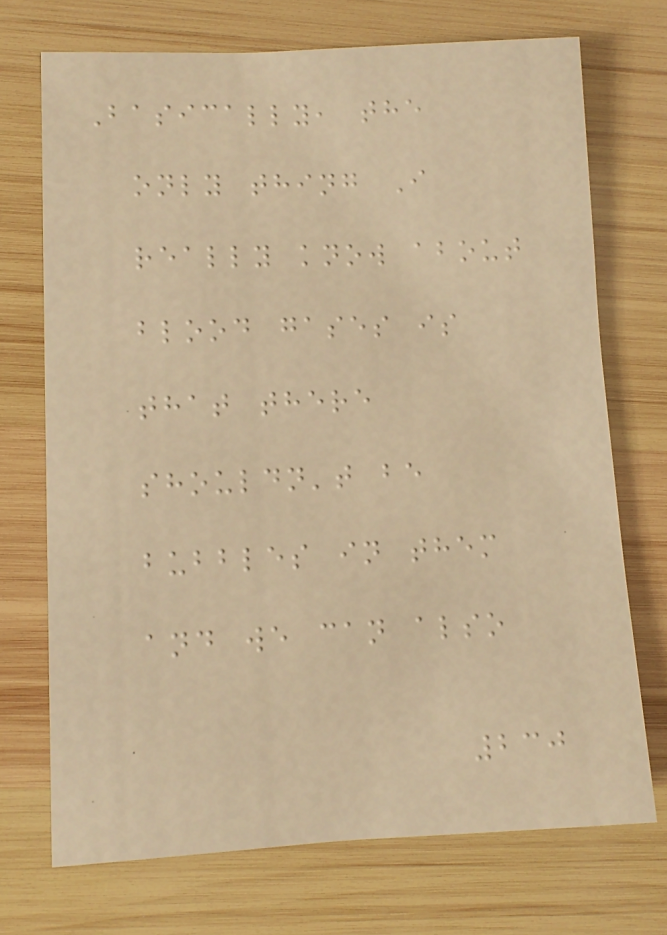Basically, the
only thing I
really know about
blood gases is
that there
shouldn't be
bubbles in them
and we can also
230
